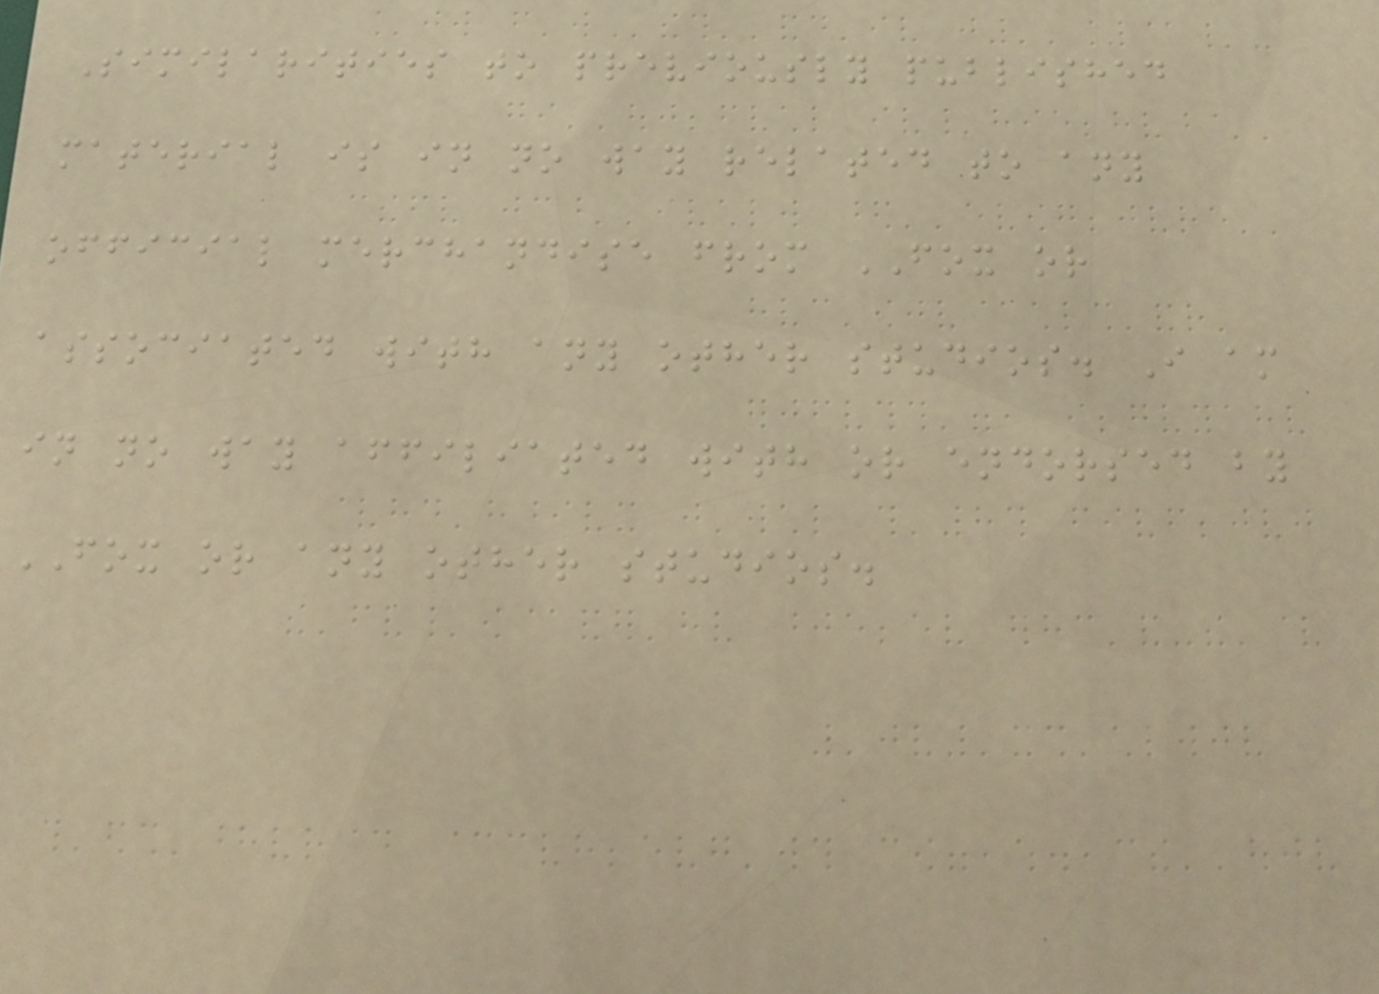Similarities to previously published
material is in no way related to any
official merchandise from FOX or
associated with any other studios. I am
in no way affiliated with or endorsed by
FOX or any other studios.
